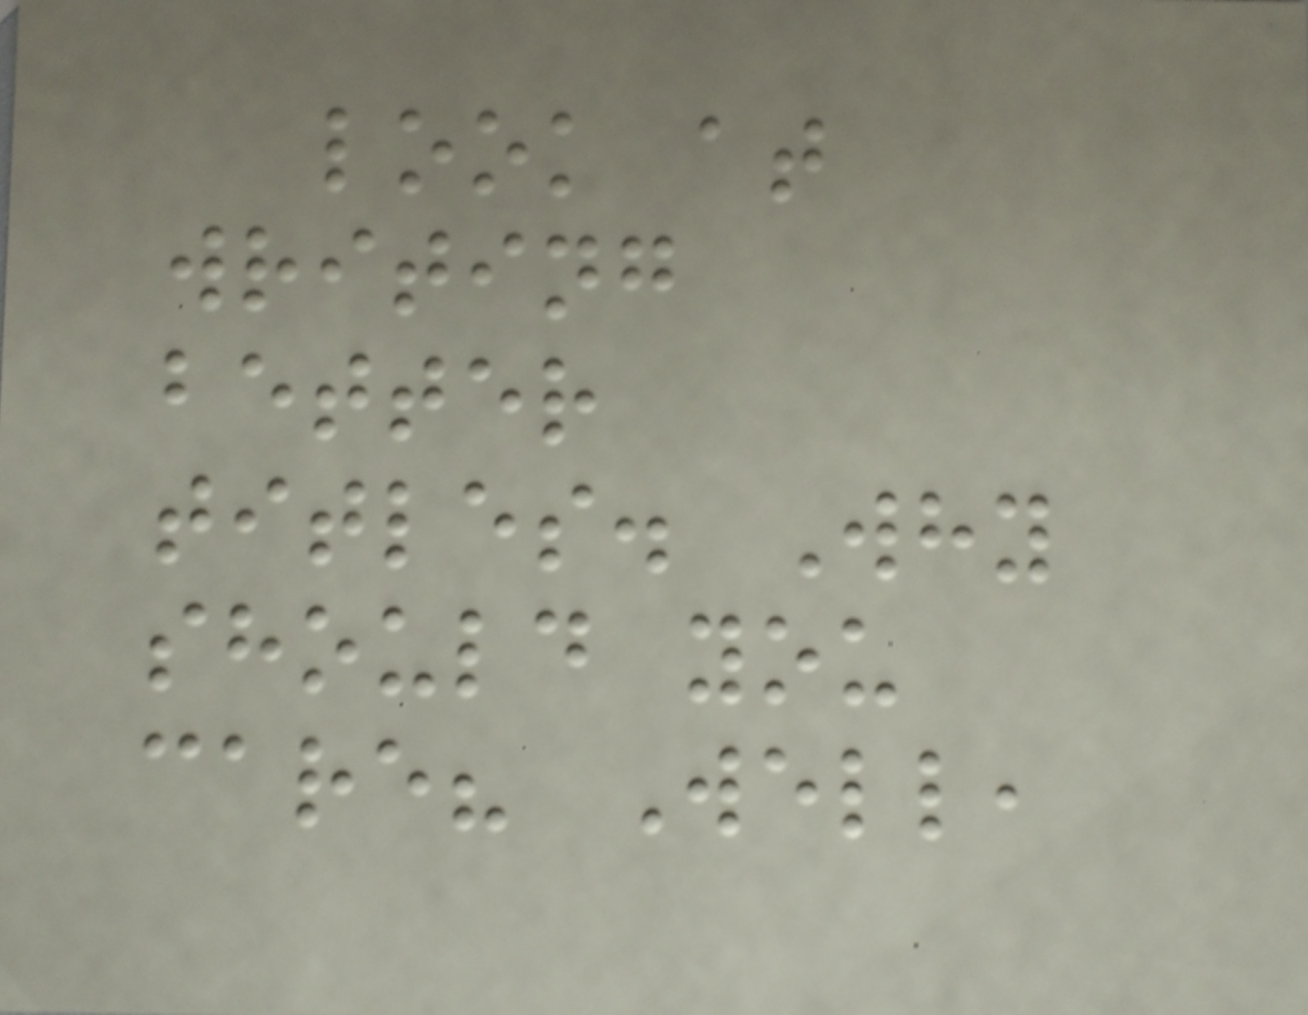look at
writing
better
titles. Why
should you
care? Well,
